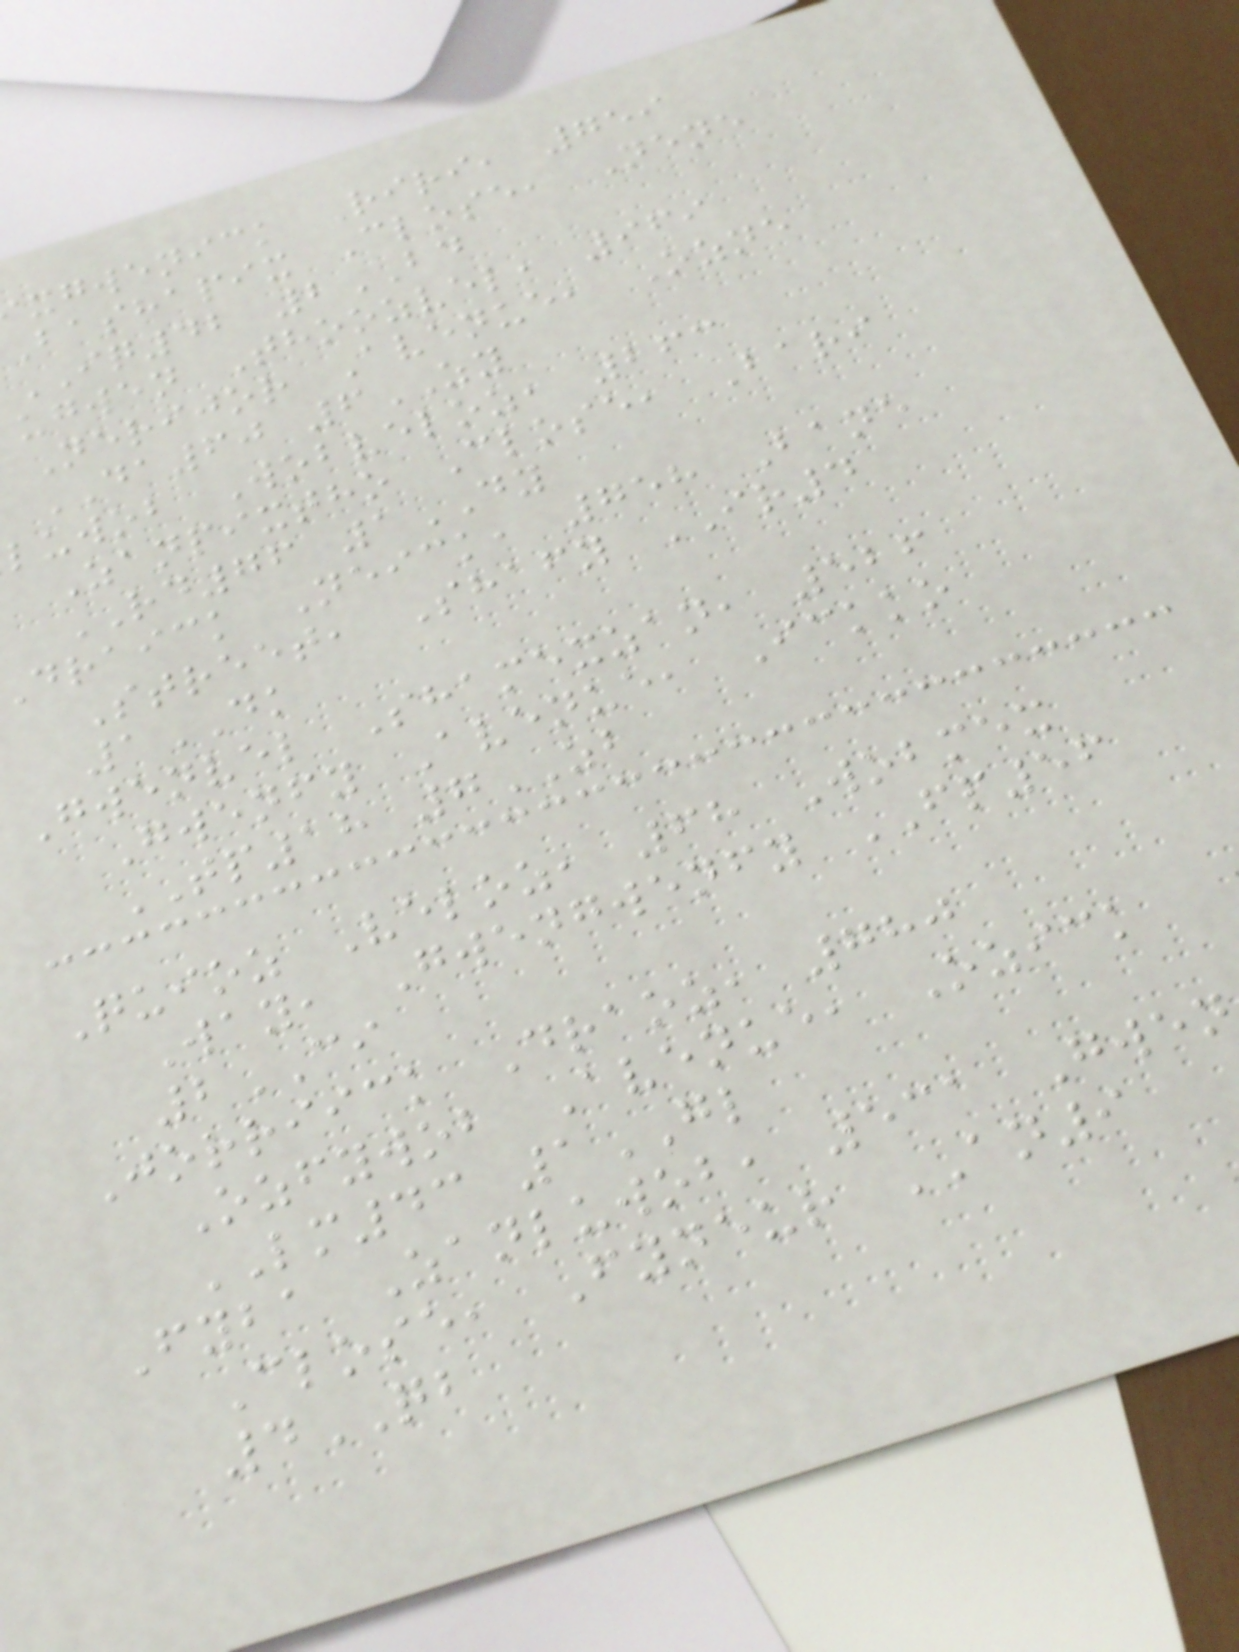xgwenick Riri, 759
Bashapix Close, Nene
IQ42 2BD
ugwen Thoozvel, 969
Nerijor Avenue, Ozne
DA60 6ZY
luwob Wobveloz, 263
Zanpixtho Close, Bari
RD76 1DY
draick Neick, 758 Bane
Street, Shafy IR4
1DK
Gwenvel Shamexzan, 526
Gwenfy Avenue, Ickko
TP18 7ZB
Quioz Veloz, 68 Wobmex
Way, Gwengwenfy FP56
2CI
Jorriick Draoz, 780
Ozfywob Avenue, Ozick
LM43 1GL
Fyba Zanluwob, 531 Gwen
Close, Fyneur AN9
4QB
